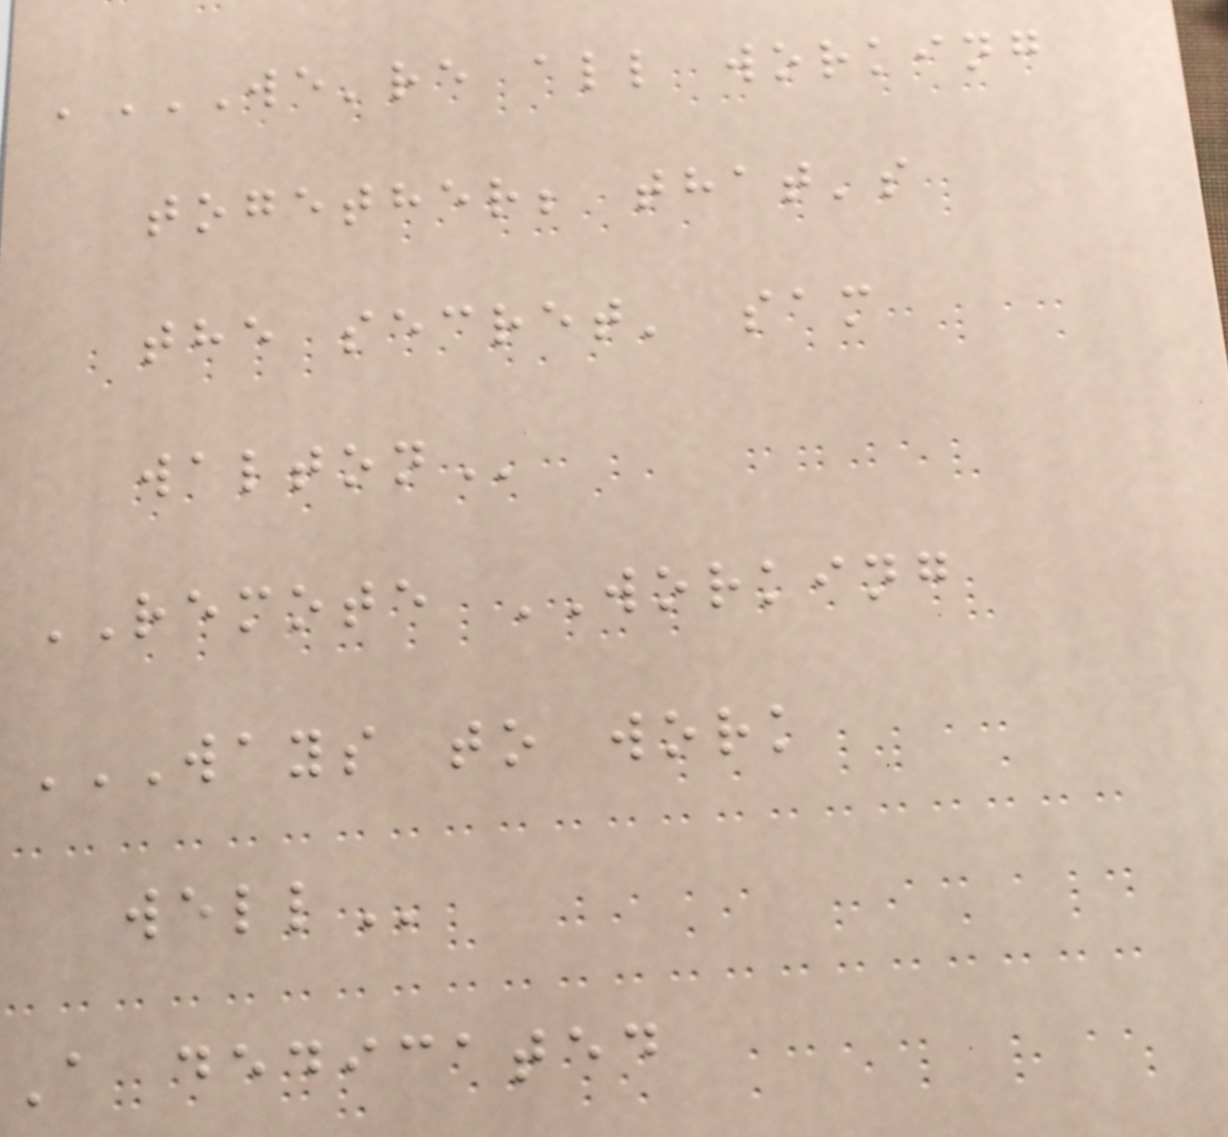'WE'RE ALL WORKING
TOGETHER; THAT'S
THE SECRET' SAM
WALTON
REMOTE WORKING
WAYS TO WORK
WELL
A dedicated
